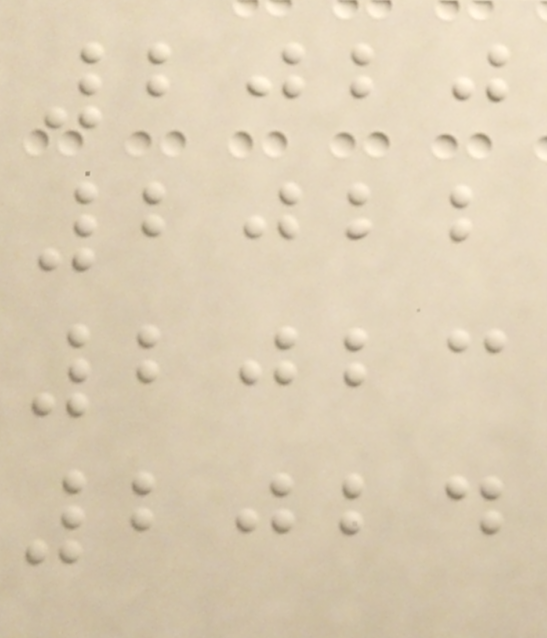2020
2022
2023
2024
